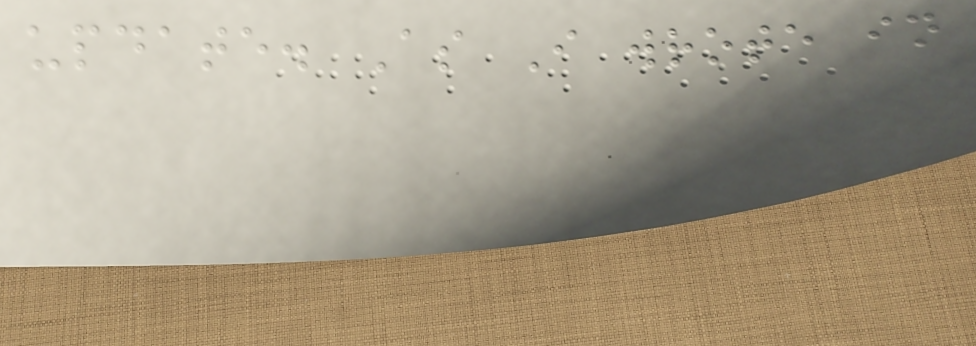update. As I wrote in
